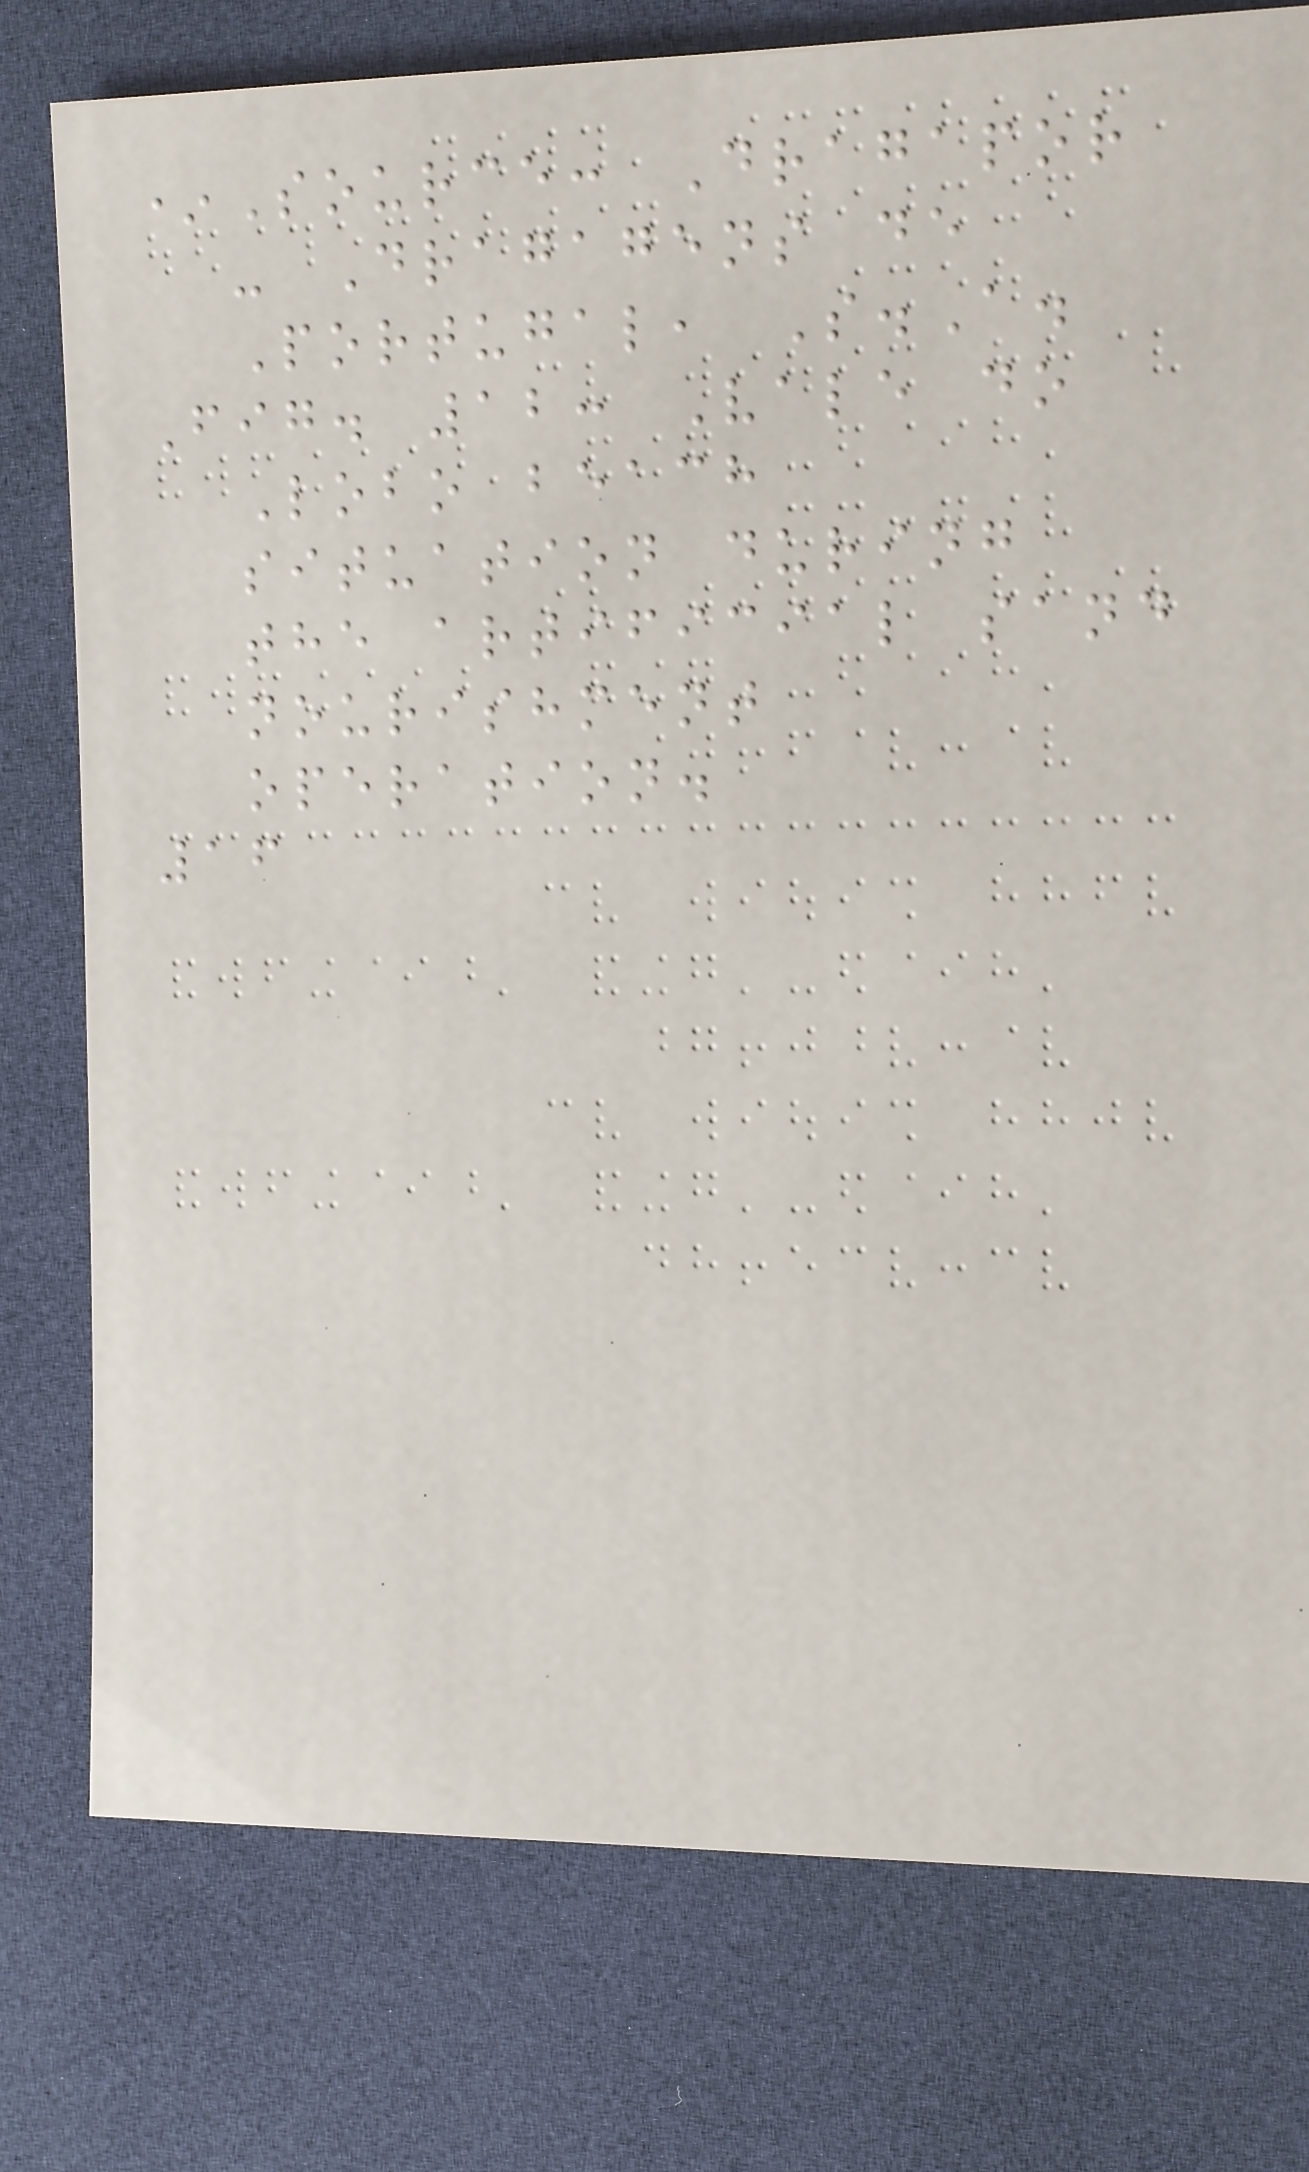*Source: Dragapor
- Dragagens de
Portugal, S.A.
Fig. 12: Vale do
Lobo beach
situation during
the artificial sand
nourishment
operation.
16
